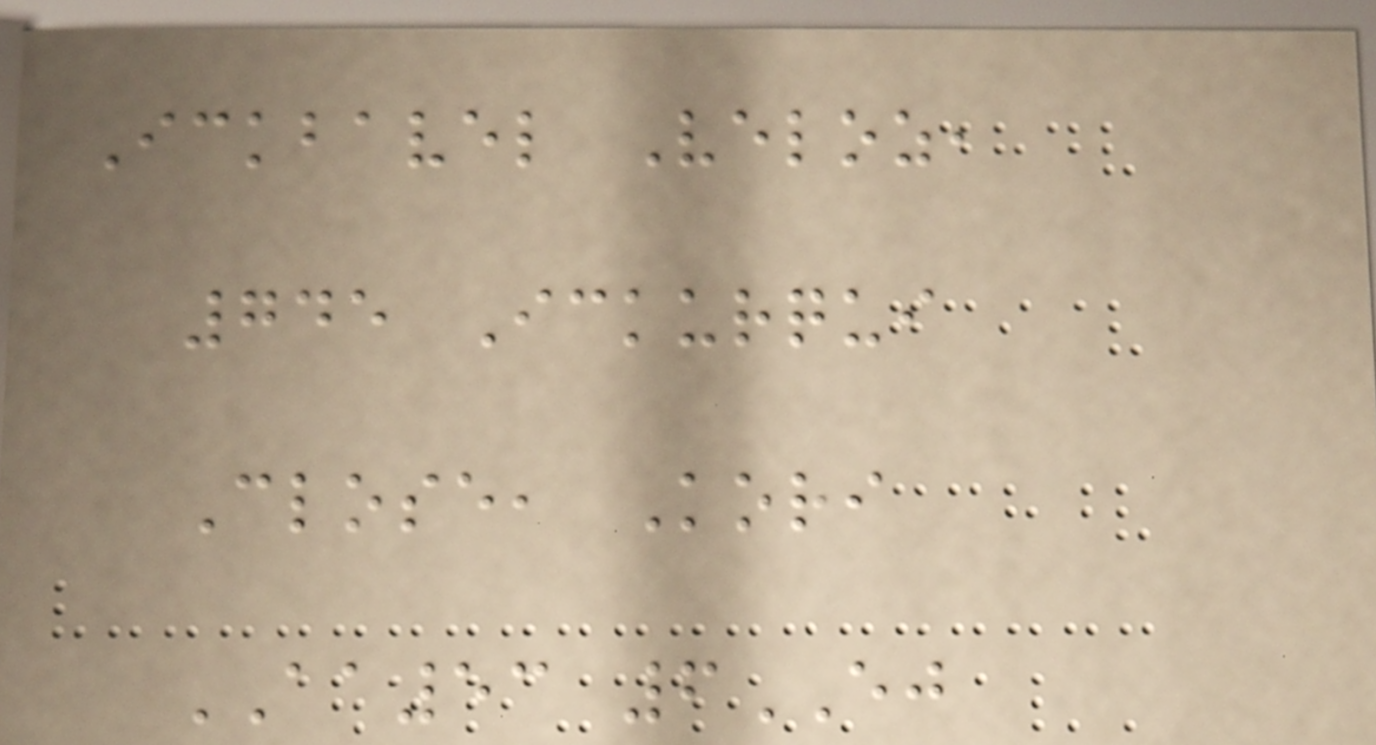Ickbavel Veloz,
745 Ickurqui
Close, Kori
AA53 6EJ
